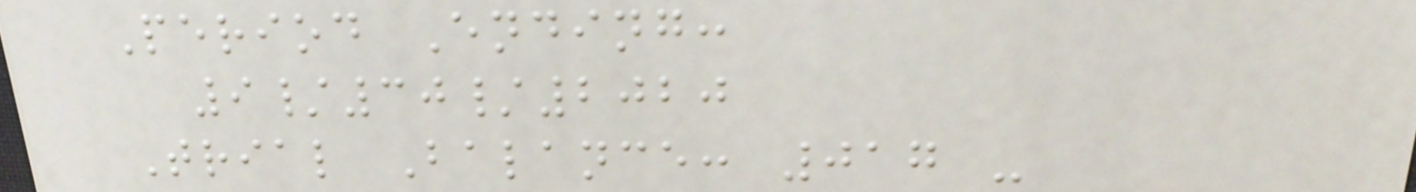Period Ending:
9/30/2020
Trial Balance: 017 -
